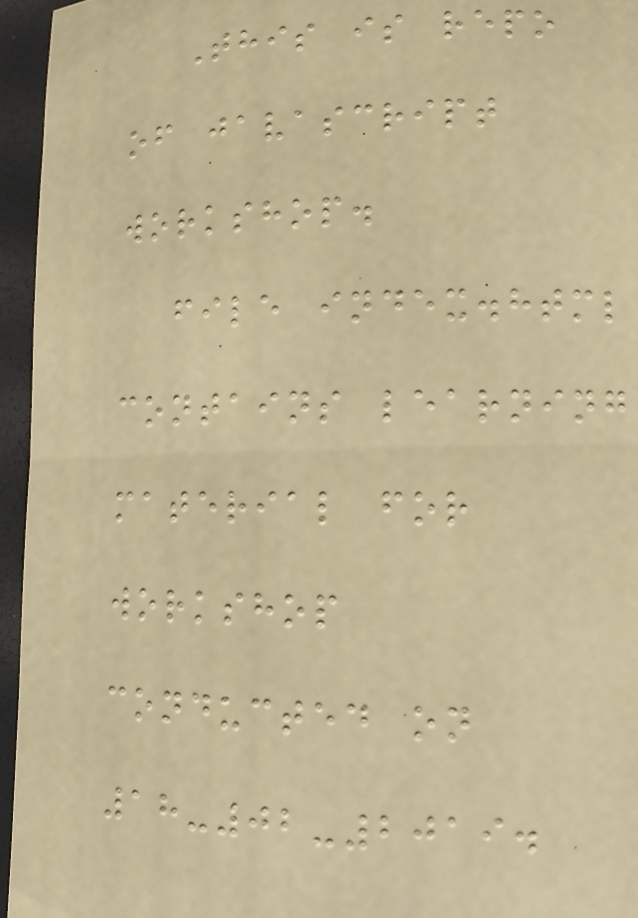This is repo
of javascript
workshop.
file index.html
contains learning
material for
workshop
conducted on
18-02-2019.
